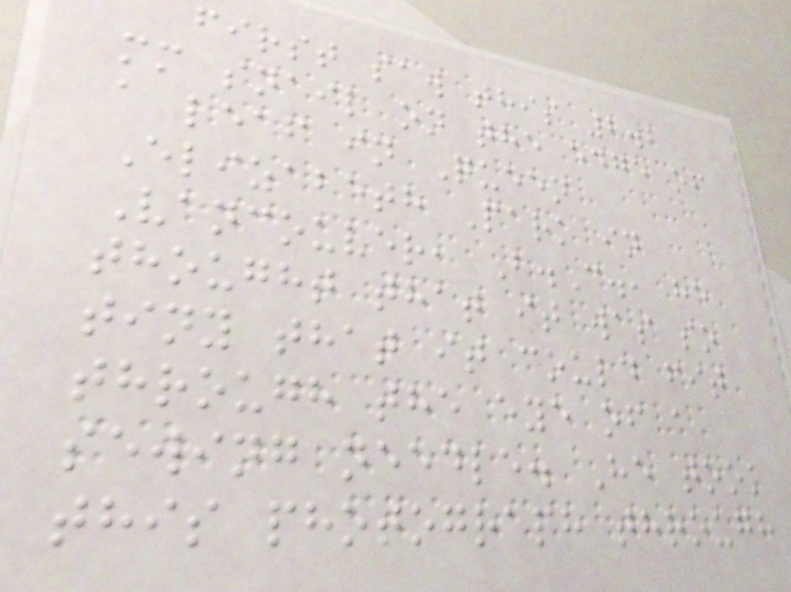first saw this 2.2
mm snail on the edge of
a leaf in Queen
Elizabeth Park in
Vancouver, B.C., he
thought that it was so
tiny that it could fit
through the eye of a
sewing needle. He took
this photograph through
